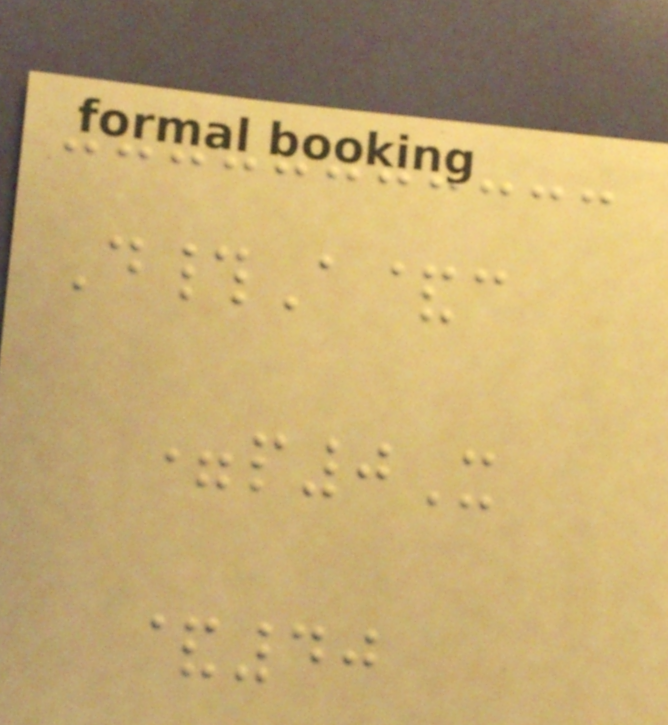D#A&c
=p0X
&40
